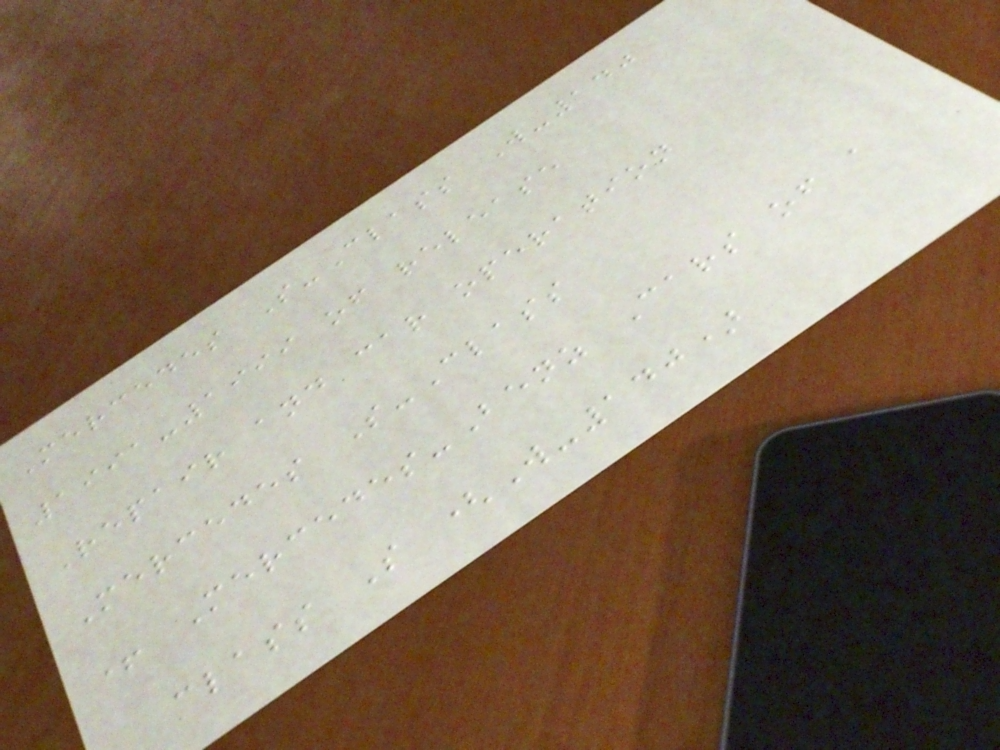Mercedes S-Class W-140
1991-1999 of release
Repair and car operation
Mercedes S-Class
+ Mercedes-Benz Cars of a
class S (W-140)
